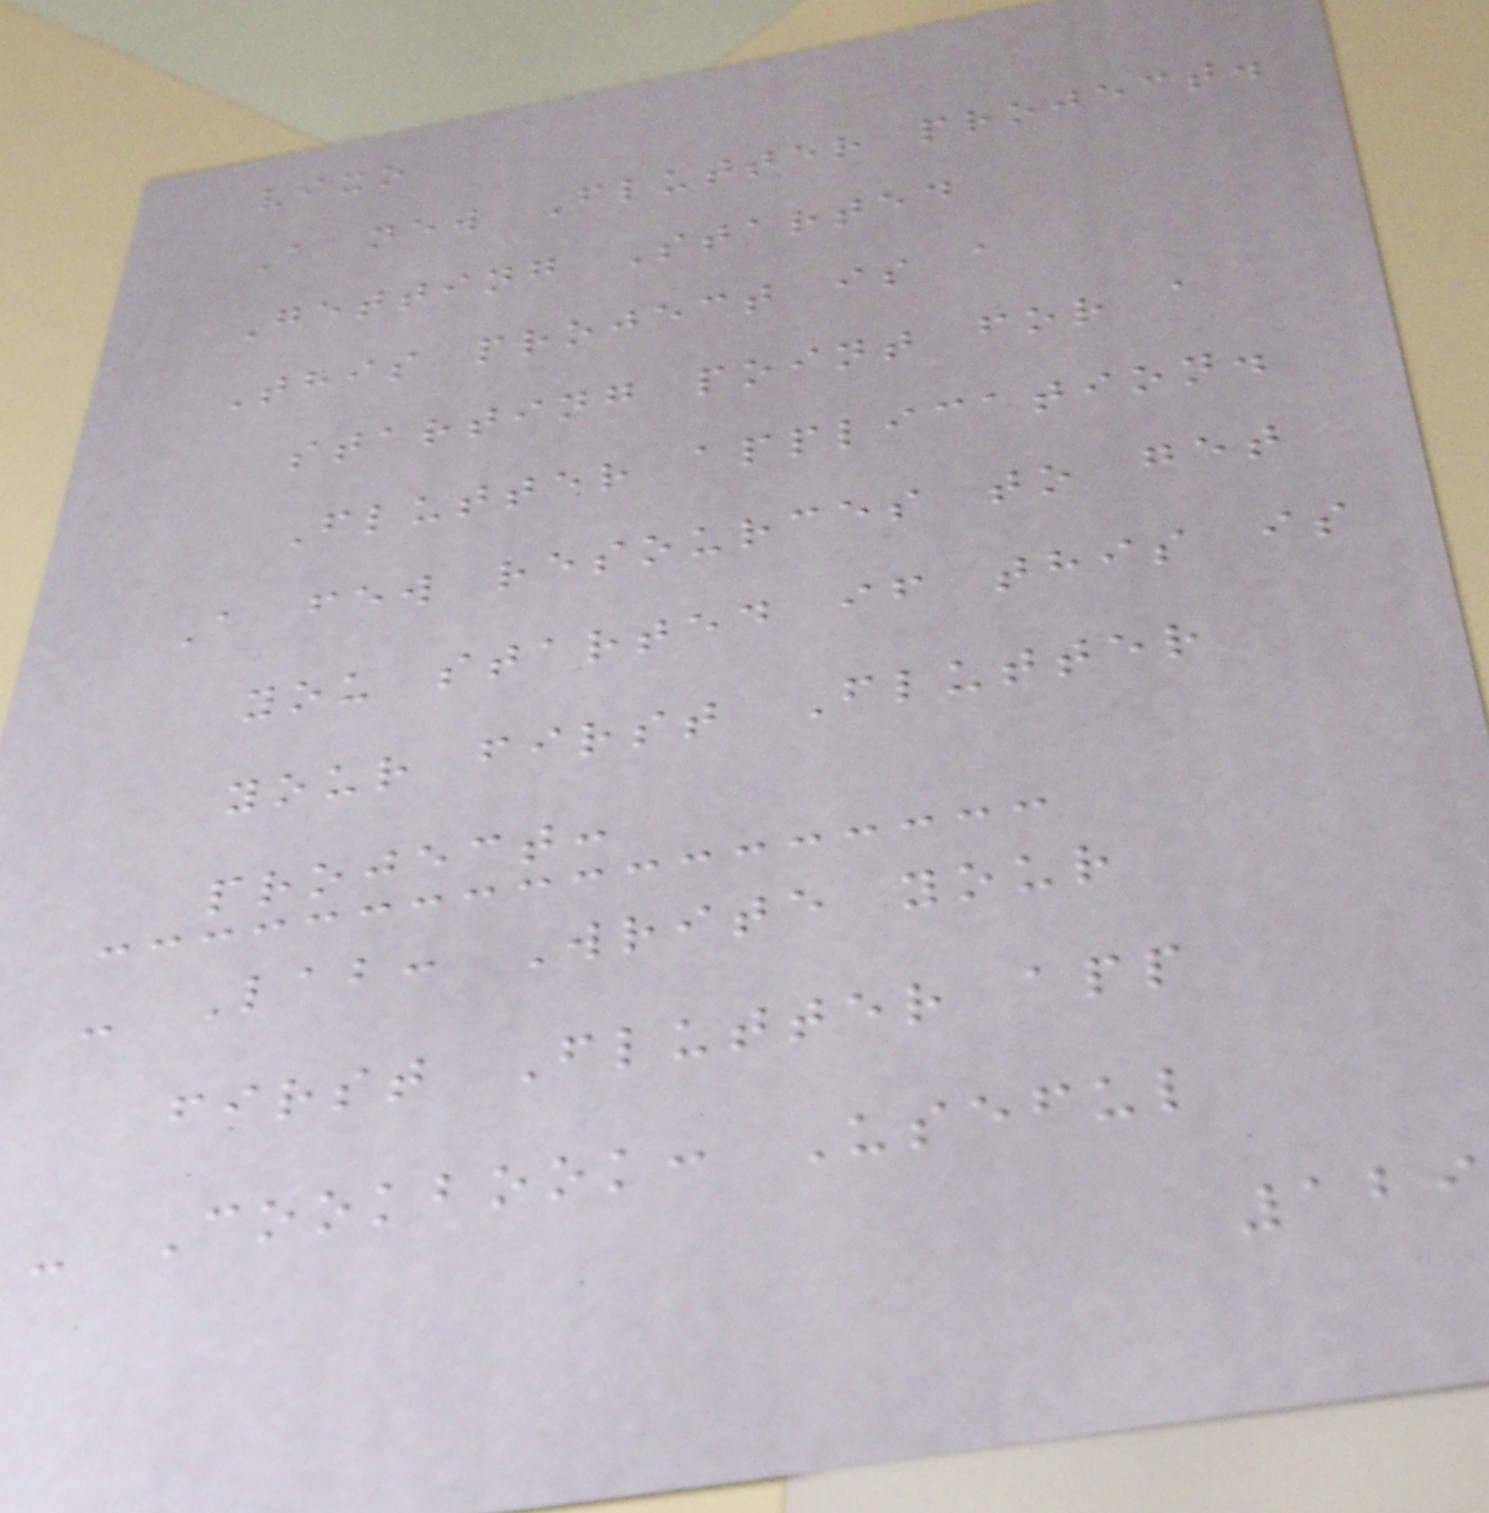vixo
A new Flutter project.
Getting Started
This project is a
starting point for a
Flutter application.
A few resources to get
you started if this is
your first Flutter
project:
- Lab: Write your
first Flutter app
- Cookbook: Useful
129
